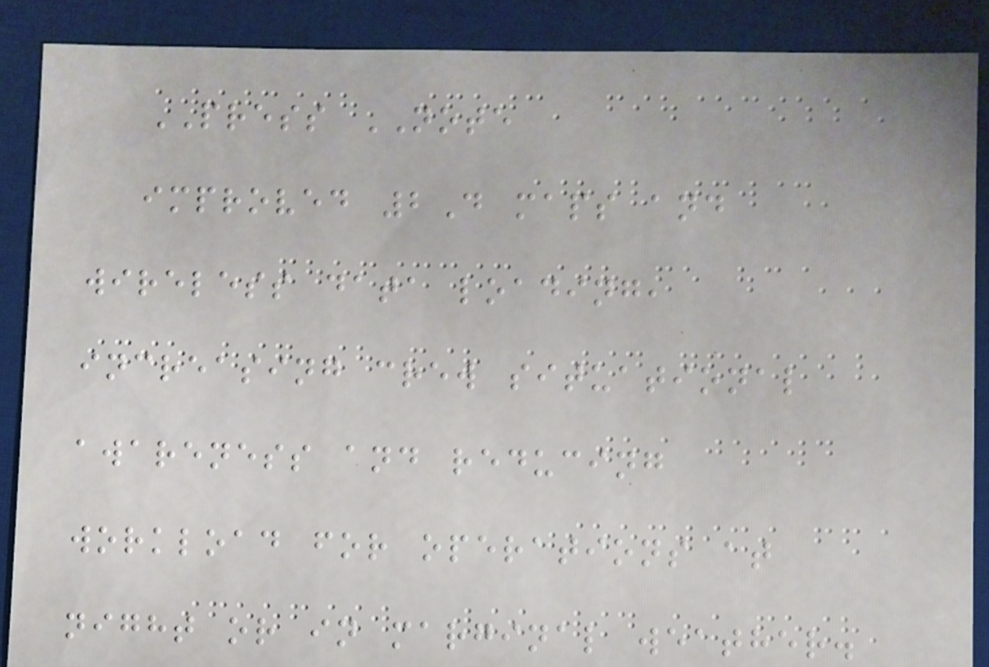PRESS NOTE
improved 2D maps and
wireless data loading,
increasing crew situational
awareness and reducing
workload for operations at
night or in marginal weather.
